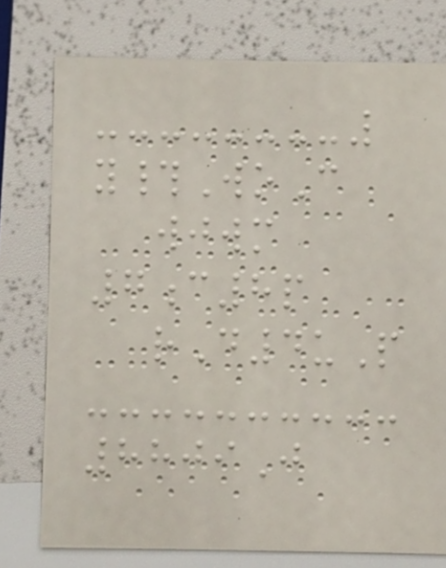y#WoC
wjwm
7c8p
rD4uP
8809J
